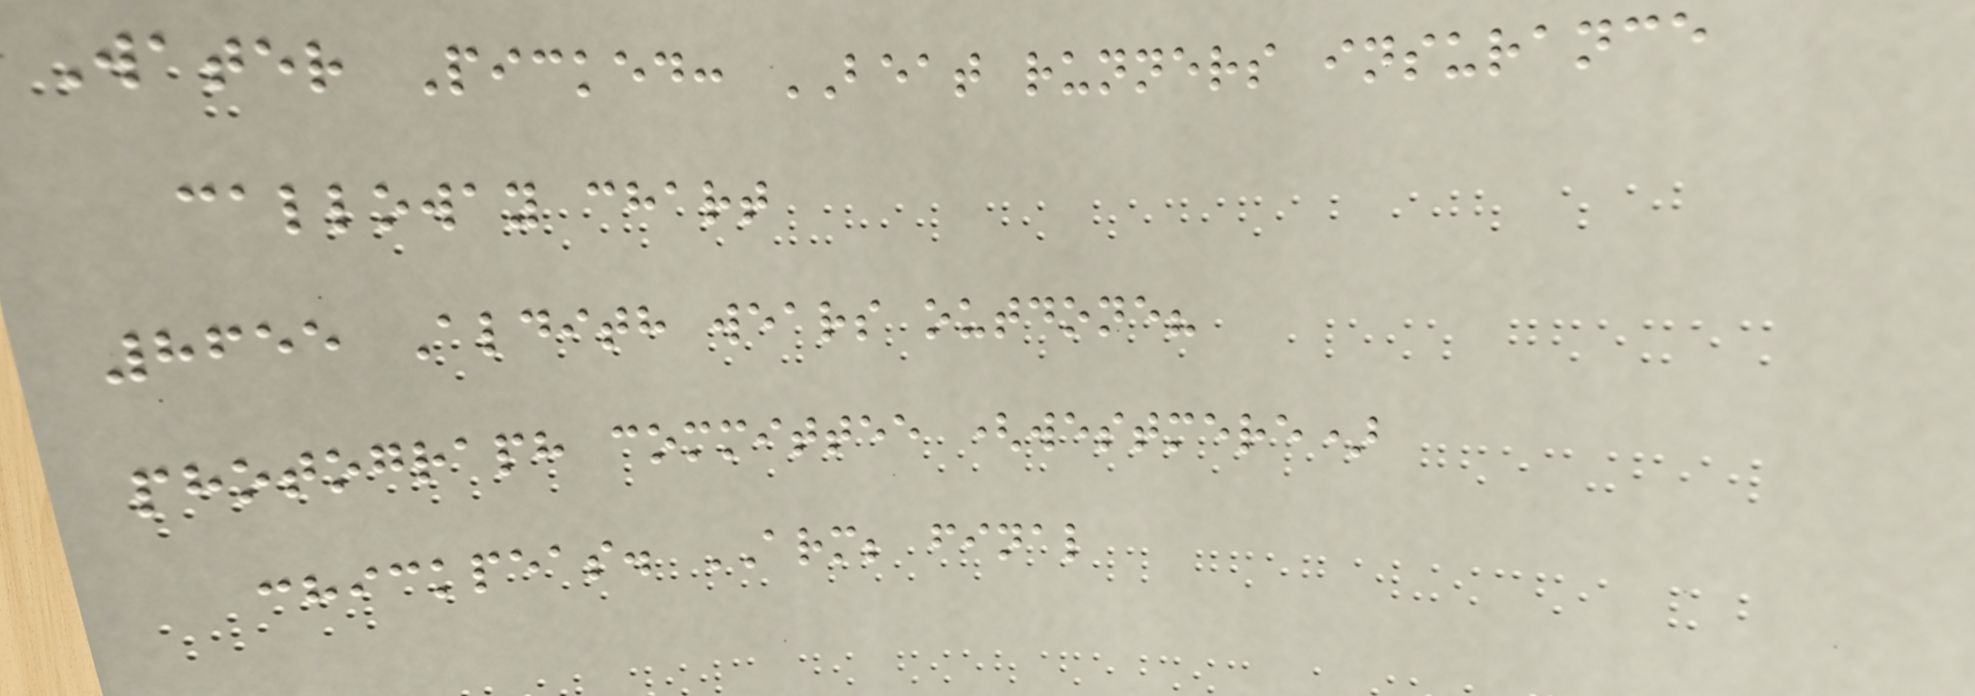Water Picked: BEAT runners insurance
calloway chart
8655 Aldith wears outdone?
photograph committee (westmere)
chickpeas. ARM; final
